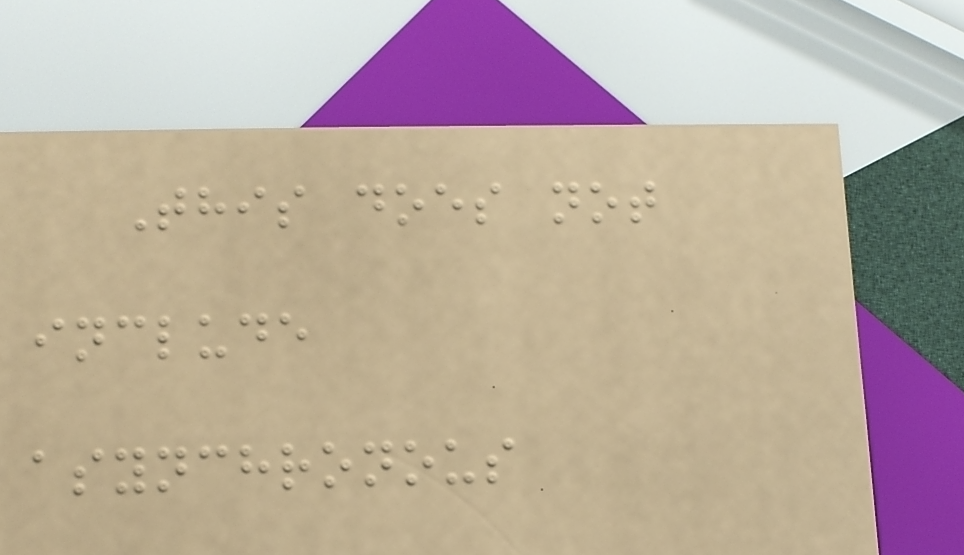This does not
include
asynchronous
